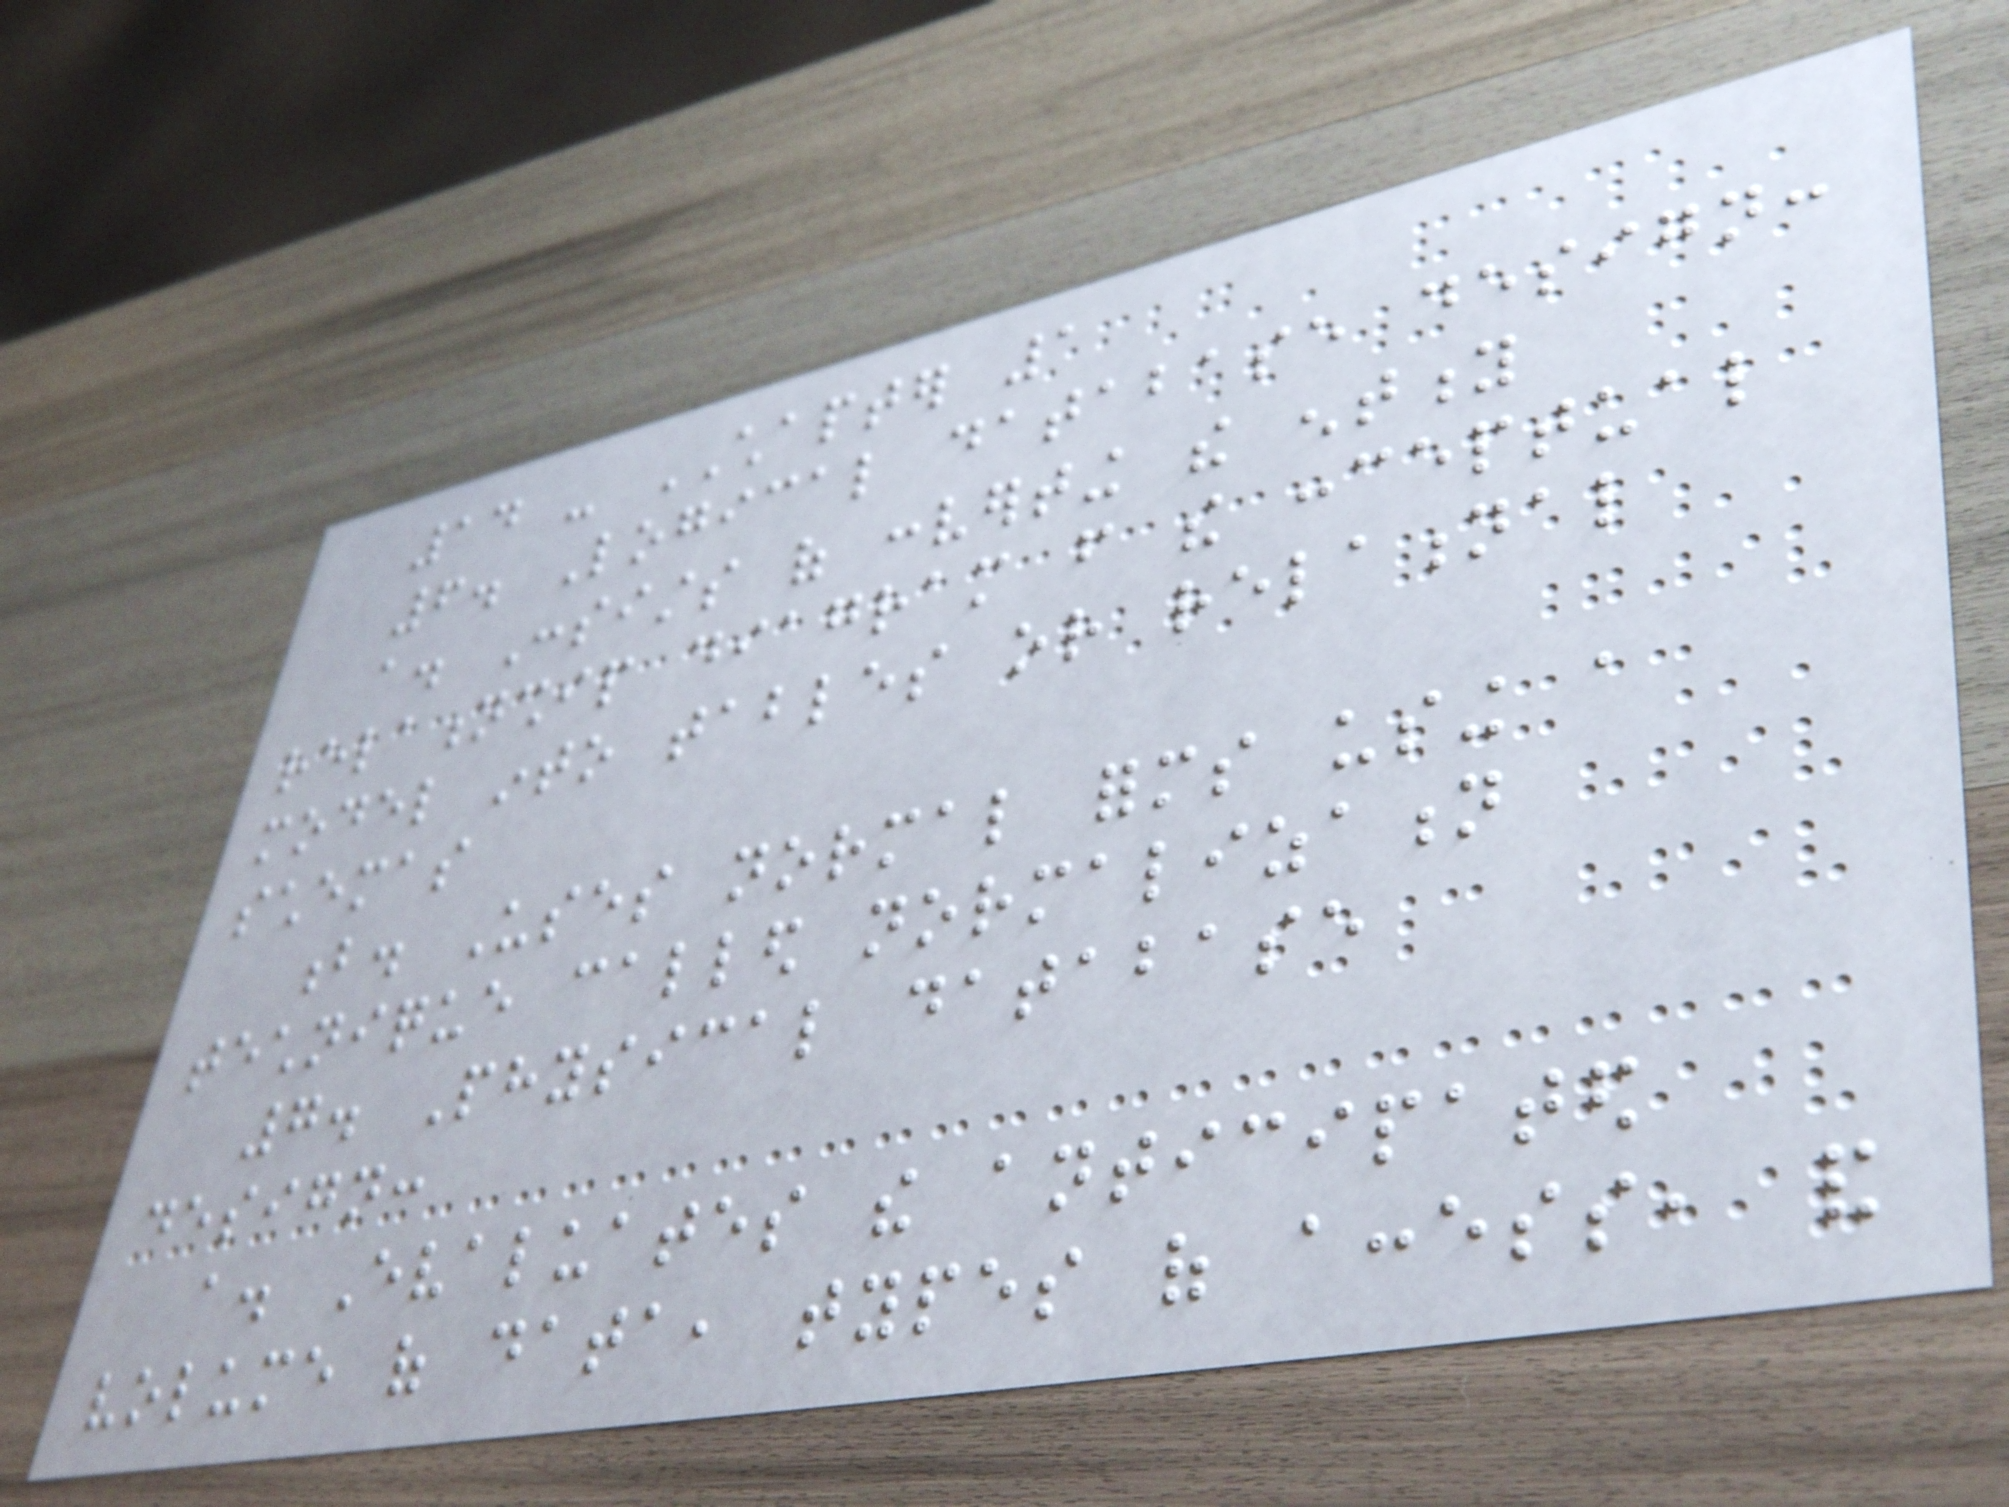14 - CHAPTER 1
6. Logical database design:
a. Consists of converting the entity
relationship diagram from the conceptual
model into tables or relational
schemas
b. Uses normal forms using a
technique called normalization
7. Physical database
design:
a. Evaluates the anticipated
volume of data, types of access, and
